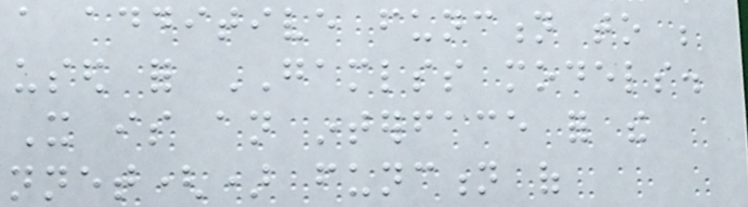a additive function to be
used for GAMLSS models.
It is an interface for the
nnet() function of
